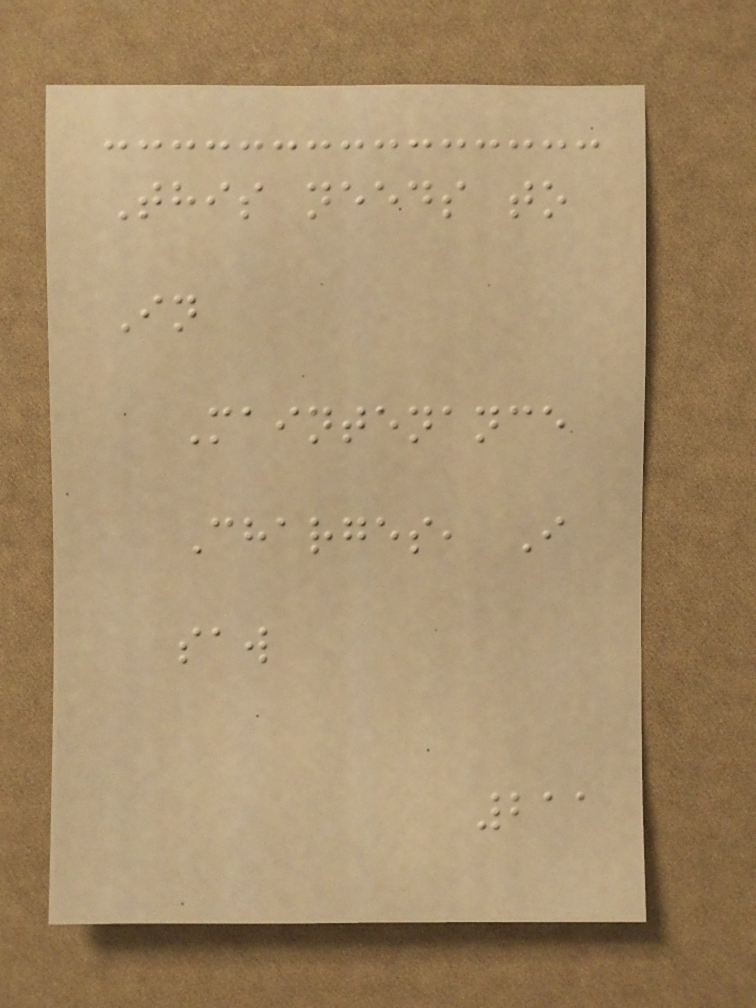This needs to
In
Maintenance
Charges, I
saw
211
